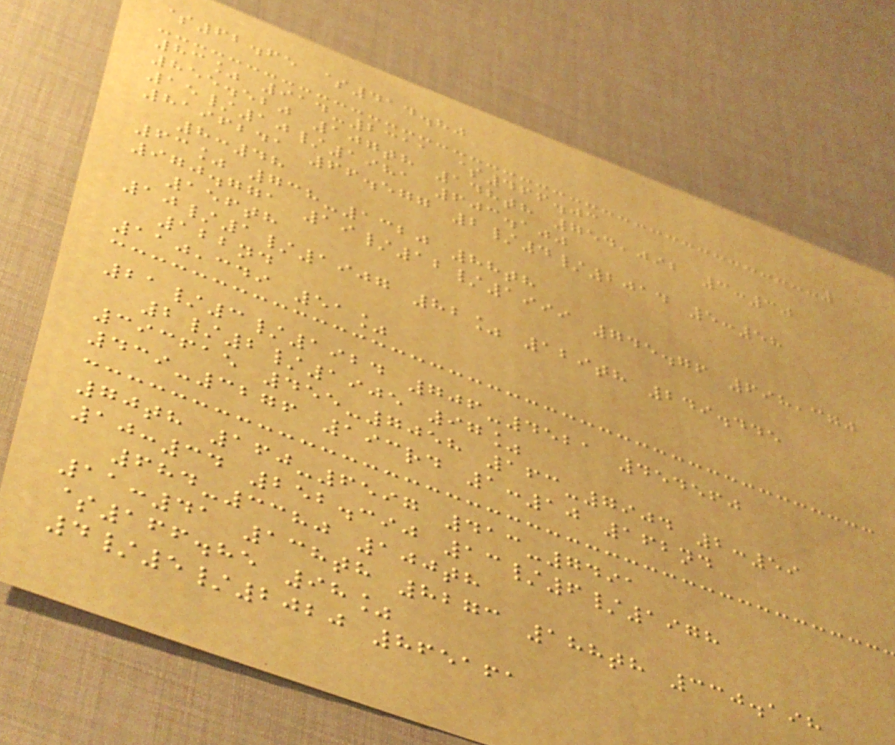$62.65 $414.80
83% 914-2311 $466.03
855.520 107th 148th 754,092 3:30
15/10/1981 603.100
8196241 66.577 2/4/2014 5:58
8:48
63% 738-1320 88th
970.771 19/12/1999 745.76 698,370
156th
10/1/1907 82% 129th 249.445
122nd
110,349 51%
21/3/1924 706-4521 454560
2/2/1905 97%
393615 455-7058 163-7904 2:59
439-3276 193rd 1:10 162nd
70th 160-6597 413-7491
10:34 252.390 13/6/1978
684-3380 100th
11:41 138th 8273 188th 330.198
$166.85 98%
4/5/2020 865161
